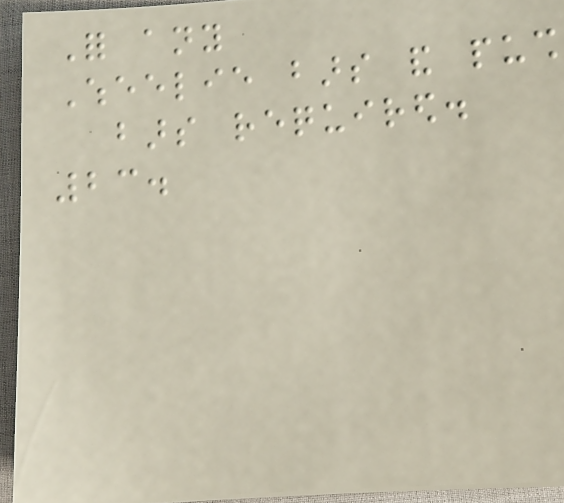For any
Wheelie bars and push
bars required.
23.
